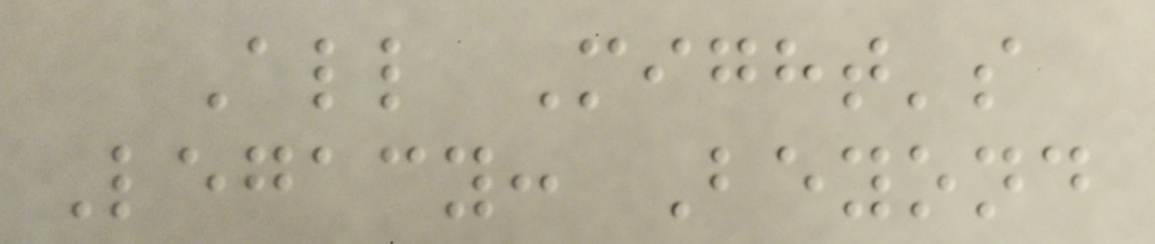All Might's
Legacy: Beyond
